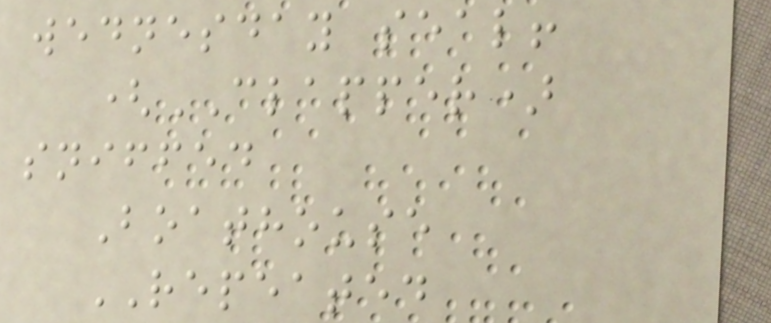wednesday seal!
(CLAPPER)
sniffed
Boathouse
REPEATED
